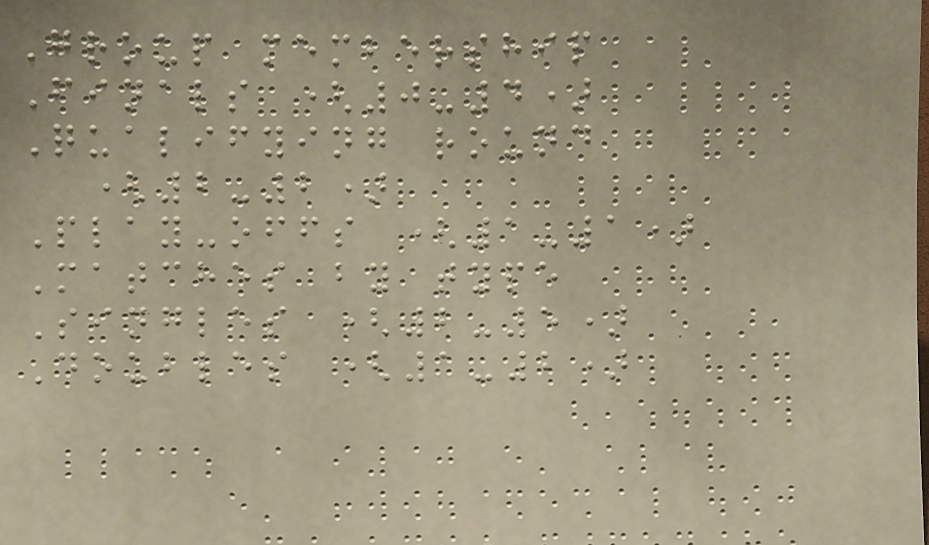Group membership
Finals (0-4)
Qualifying round
(2-2)
Play-offs (1-1)
Matches by type
Singles (2-5)
Doubles (1-2)
